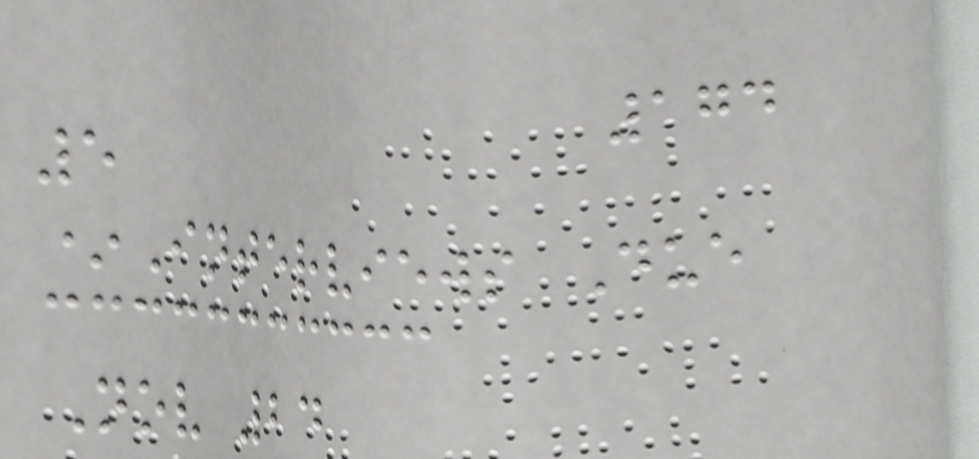174
5
*Interviews Due
Nov 24
